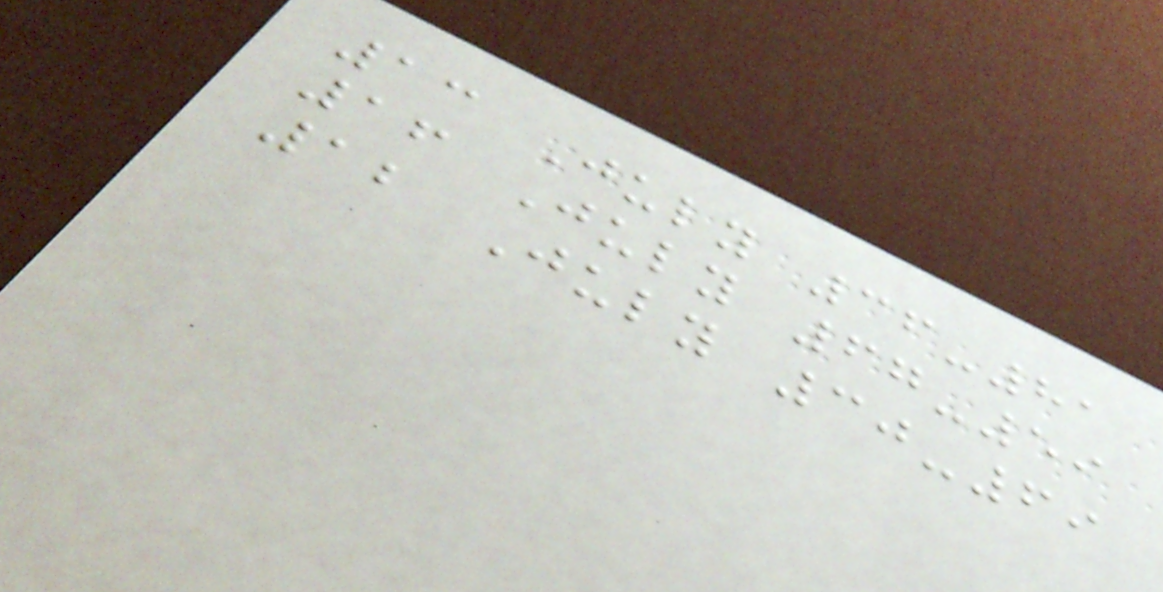13 July 36-81
16 July 67-59
12 July 30-69
